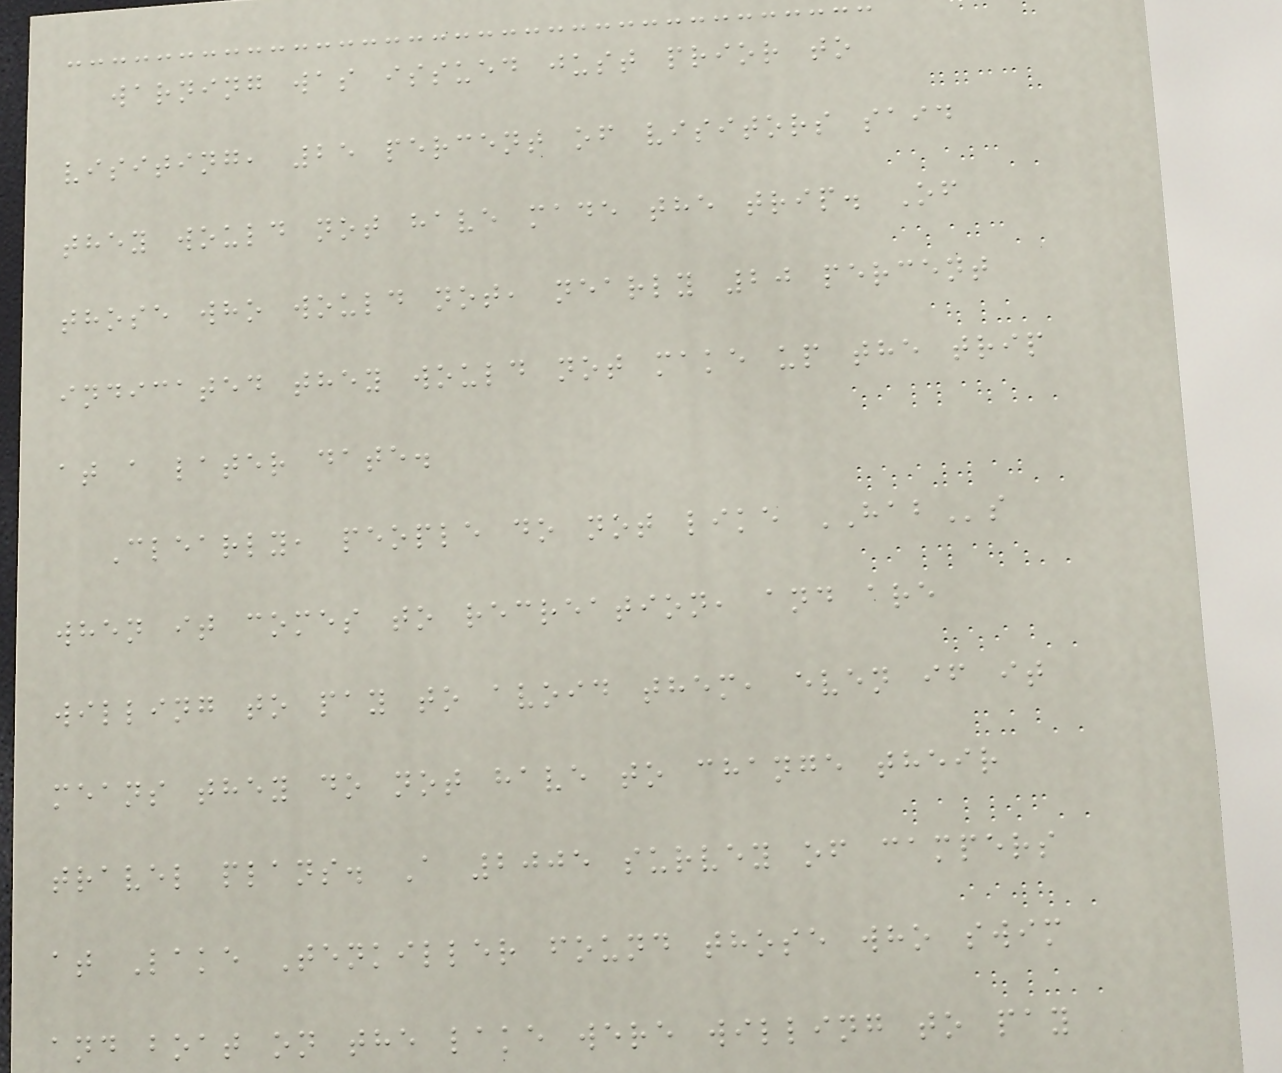warning was issued just prior to
visiting, 25 percent of visitors said
they would not have made the trip. Of
those who would not, nearly 20 percent
indicated they would not make up the trip
at a later date.
Clearly, people do not like HABs
when it comes to recreation, and are
willing to pay to avoid them, even if it
means they do not have to change their
travel plans. A 2005 survey of campers
at Lake Tenkiller found those who swim
and boat on the lake were willing to pay
